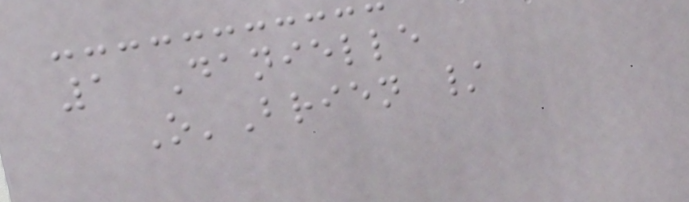1 Danielle
O'Brien /
